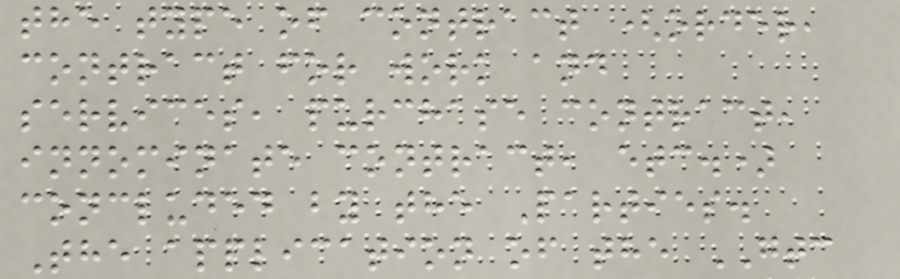the type of contract (order,
contract for work and
services, purchase contract,
innominate contract, etc.)
concluded by the Parties.
The application of the GTC
